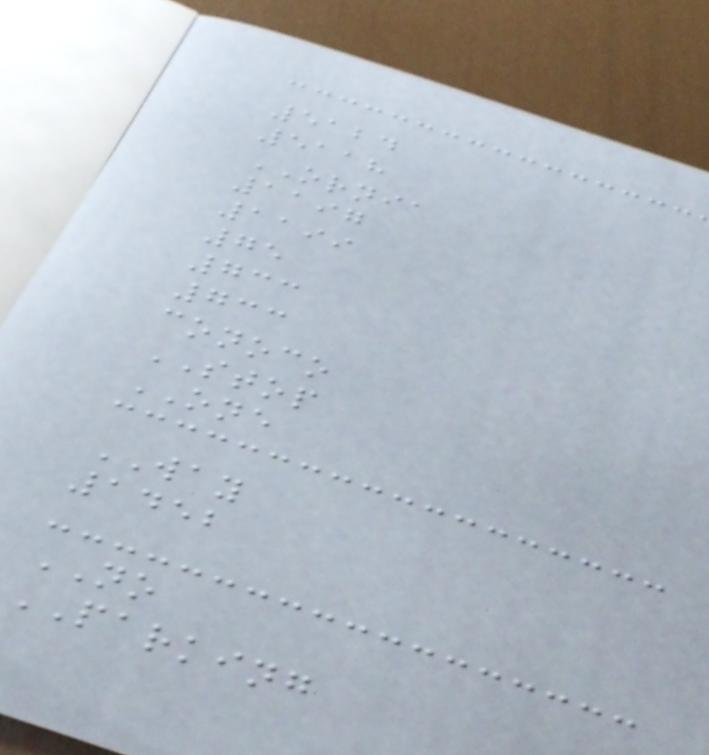5124
5118
ORNIA
1197
1199
75
733
733
conoco
STOP
ONE
WAY
1452
NO
PARKING
